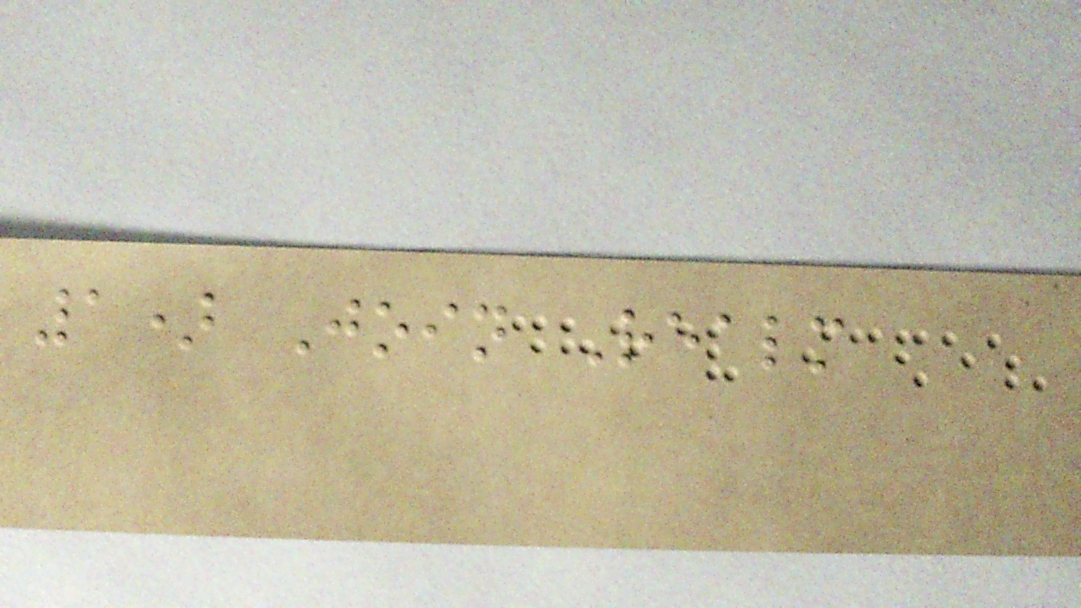1) Join Realm
